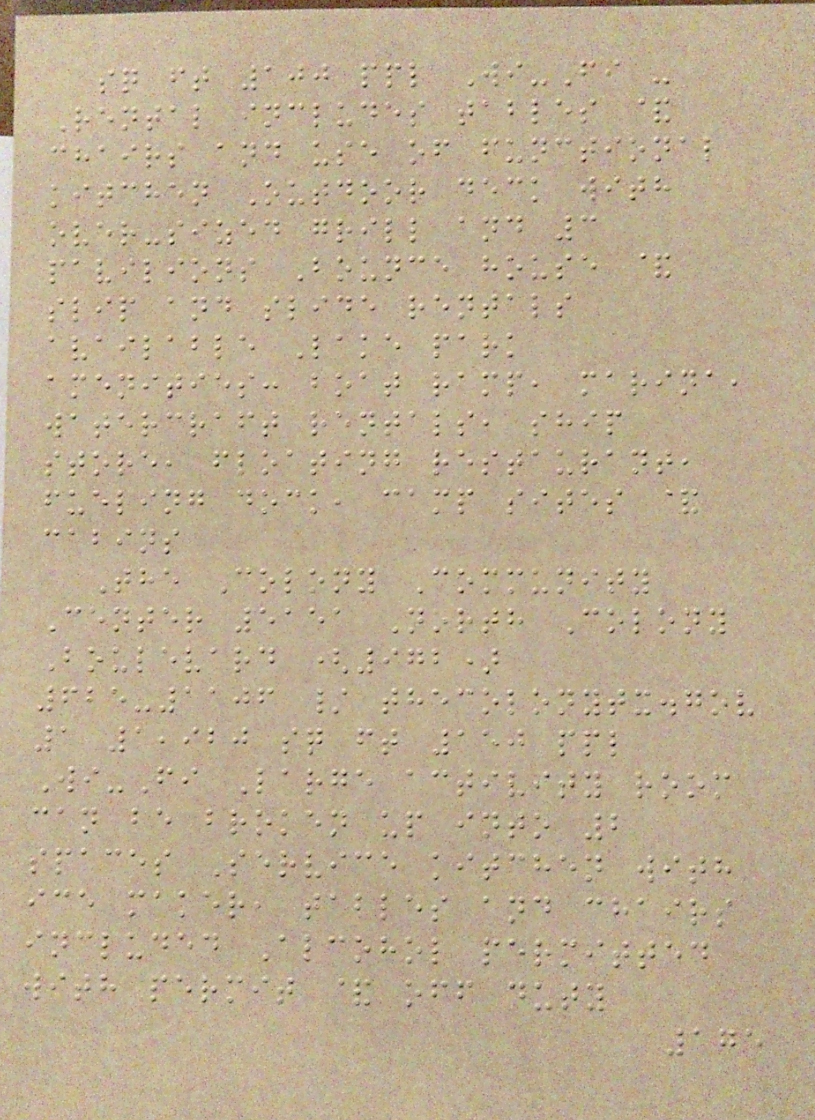sq ft 100 ppl Wi-Fi -
Rental includes tables &
chairs and use of functional
kitchen Outdoor deck with
over-sized grill and 3
pavilions Bounce house &
slip and slide rentals
available Lake park
amenities: boat ramp, marina,
watercraft rentals, ship
store, floating restaurant,
fueling dock, camp sites &
cabins
The Colony Community
Center 5151 North Colony
Boulevard (972)
625-1106 / thecolonytx.gov
1 1,920 sq ft 150 ppl
Wi-Fi Large activity room
can be broken up into 2
spaces Service kitchen with
ice maker, tables and chairs
included Alcohol permitted
with permit & off duty
175
